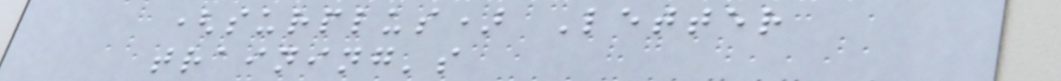(surplus) Letter
training's
